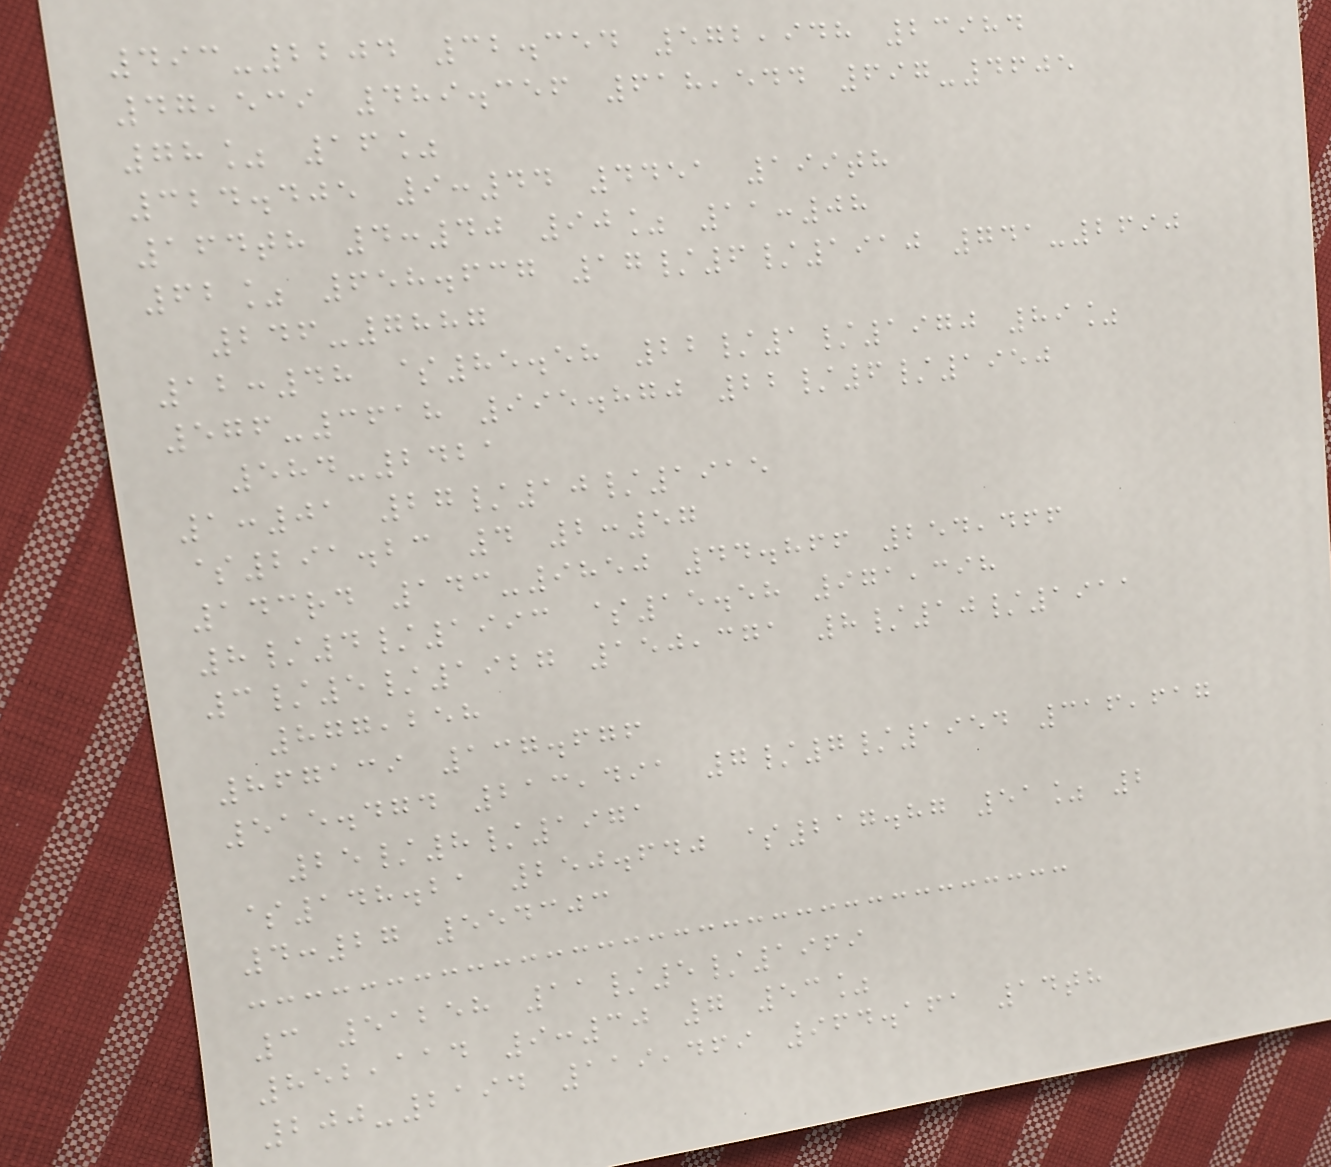493-2204 32.354 572,948 23984
47,539 489.356 618,544 697-4605
78% 16%
324.405 9:44 4451 199th
164th 4:40 90% 11:08
62% 658.637 17/6/1910 741-2690
246-7887
12:48 $85.58 22/1/1970 89%
576-3618 995.870 22/6/1950
584-2421
1:01 27/10/1915
$291.23 4 2:57
143rd 143-9850 44.866 254,466
8/4/1993 $15.58 971,398
3/5/1927 150,371 8/10/1911
877,258
867139 137.676
515.474 213,491 7/7/1954 316,617
25/8/1971
$148.21 250.640 $217.87 51% 2
4:27 554303
3 51258 11/5/1969
852,114 9:30 7 53%
200-2194 119,469 964.161 14th
